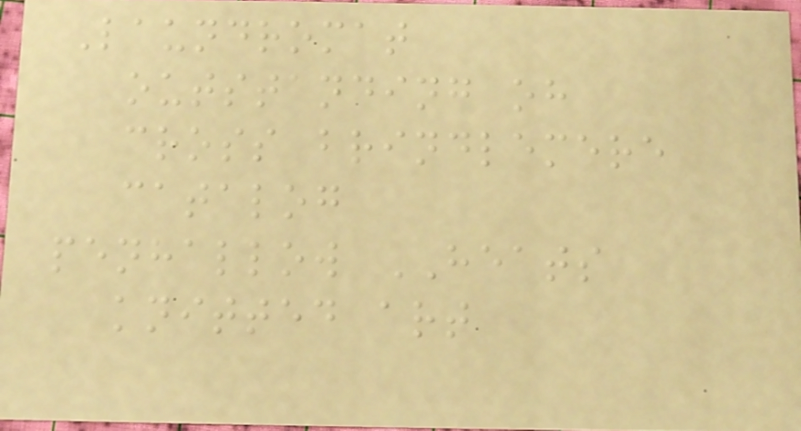Laundromat
outstanding oh
cross brindlemere
catalog
penhallow HEATS
knitted art
